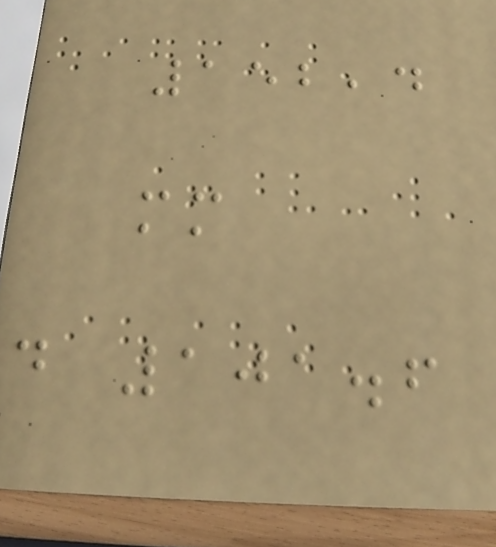152,4
mm
d 101.6
